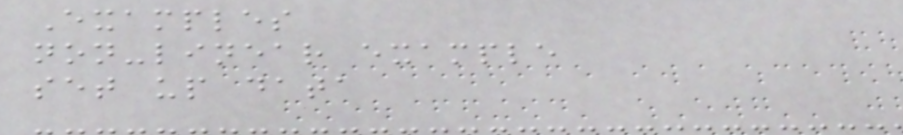Examples
non-linear example
set up data
